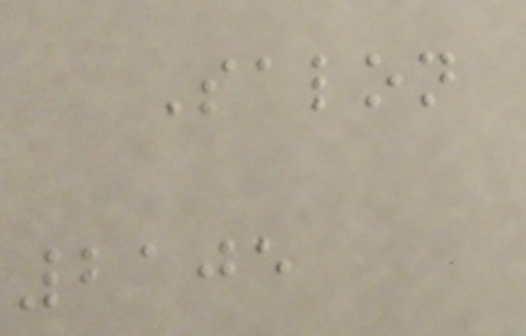Salon
2105
